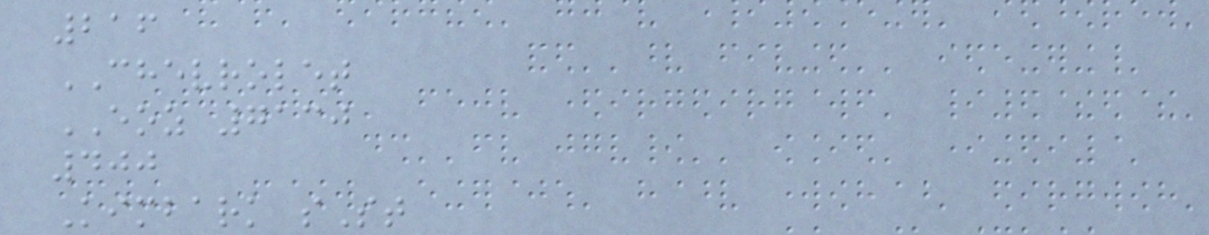216
CHEVROLET
EOZ 7130
400
Kimbark sSt
